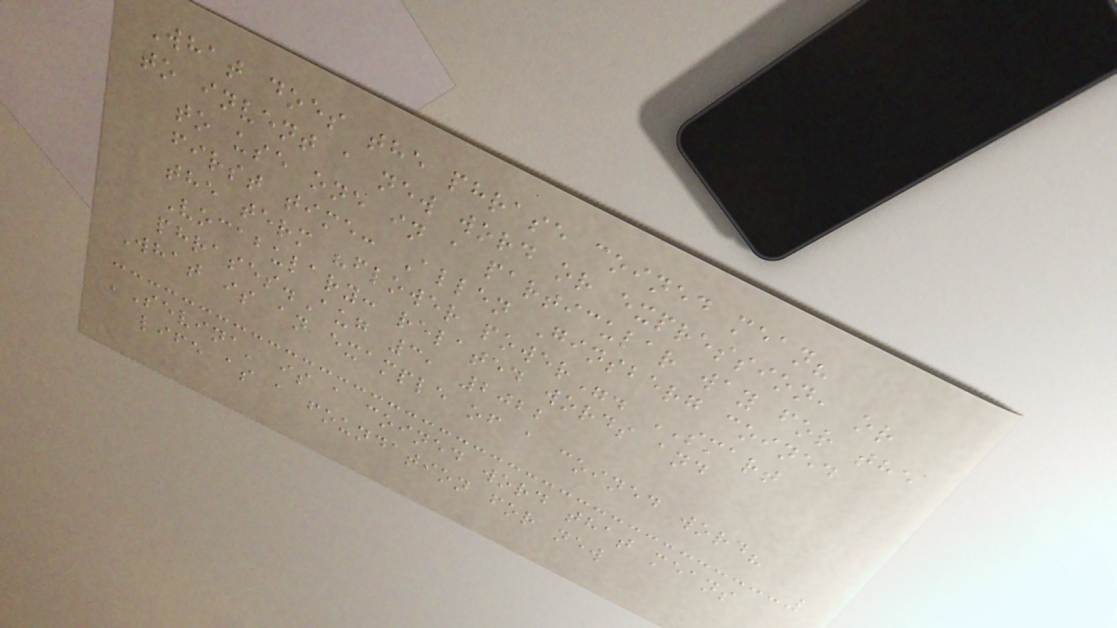What does the phrase coined mean?
to invent a new word or expression, or
to use one in a particular way for the
first time: Allen Ginsberg coined
the term "flower power". SMART
Vocabulary: related words and
phrases.Aug 3, 2022
What is an example of a coined word?
'Sevina' is a coined word that means
life as a foundation for new
